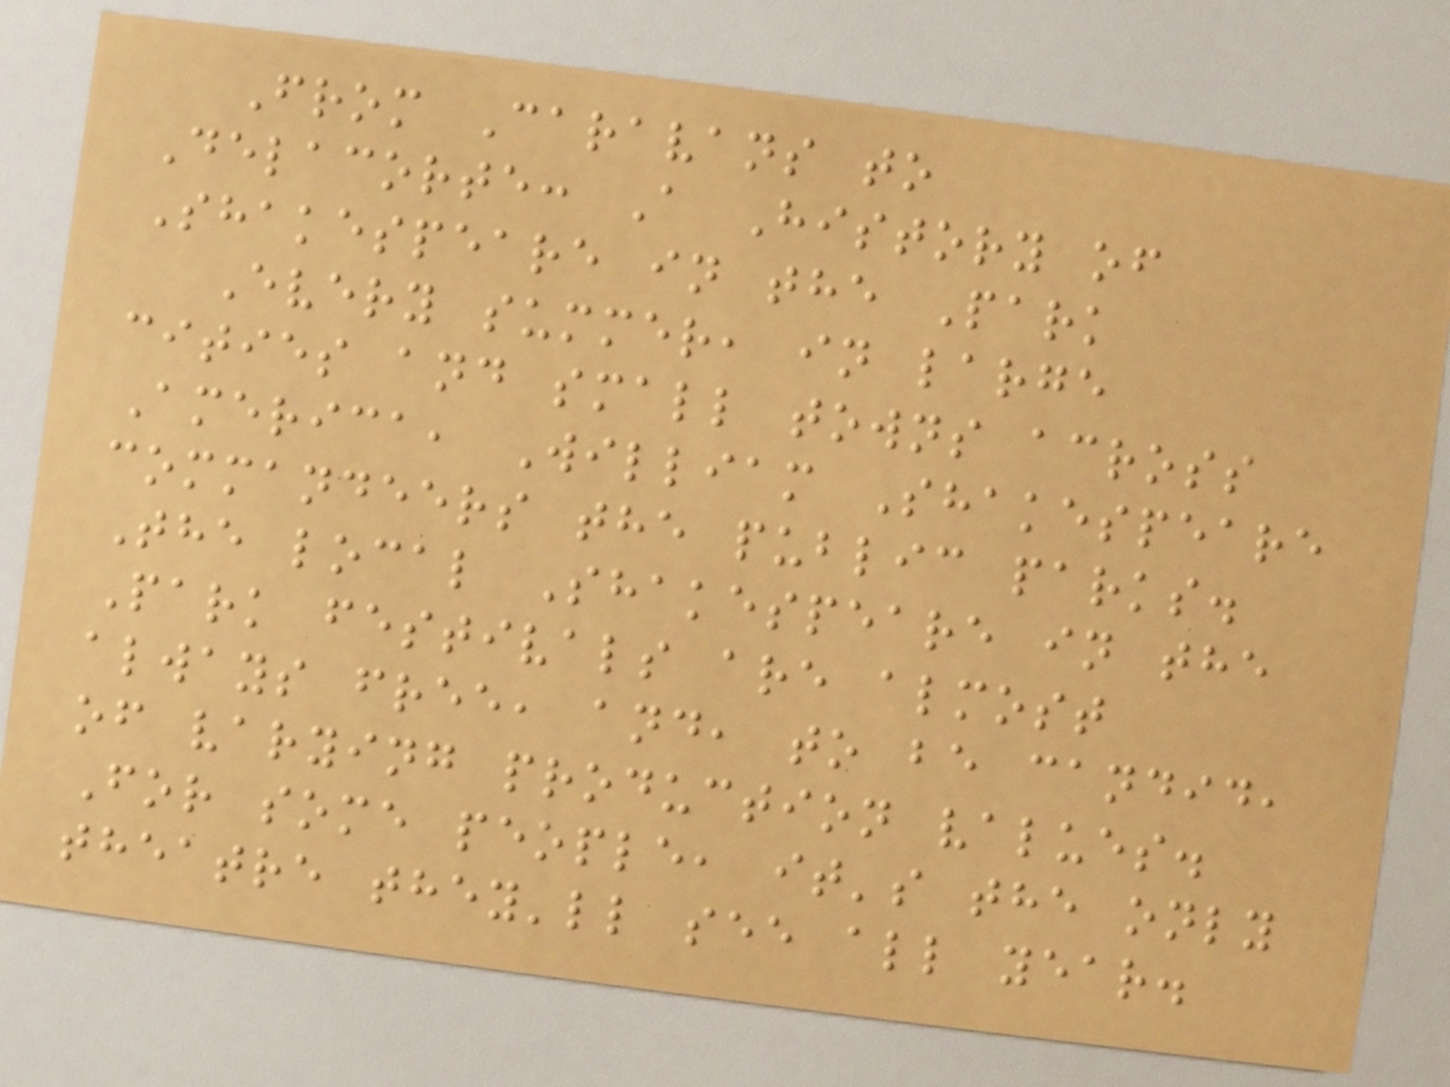From Caravans to
Delacorte: A History of
Shakespeare in the Park
Every summer, in large
cities and small towns across
America, William Shakespeare
commandeers the public parks.
The local Shakespeare in the
Park festivals are almost
always free, and, to be candid,
of varying production values.
For some people, it's the only
theatre they'll see all year.
